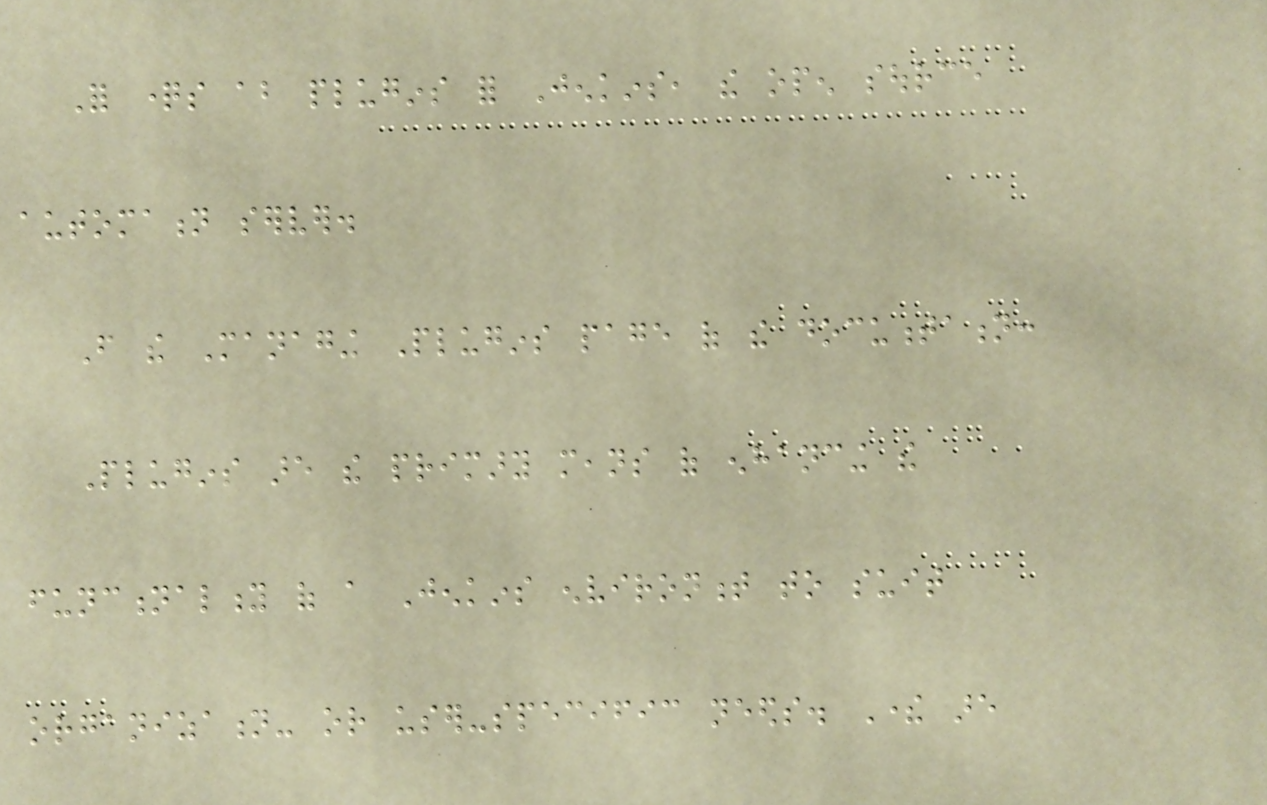For questions about plugins for Jenkins, the open source
automation server.
From the Managing Plugins page of the documentation:
Plugins are the primary means of enhancing the
functionality of a Jenkins environment to suit
organization- or user-specific needs. There are
